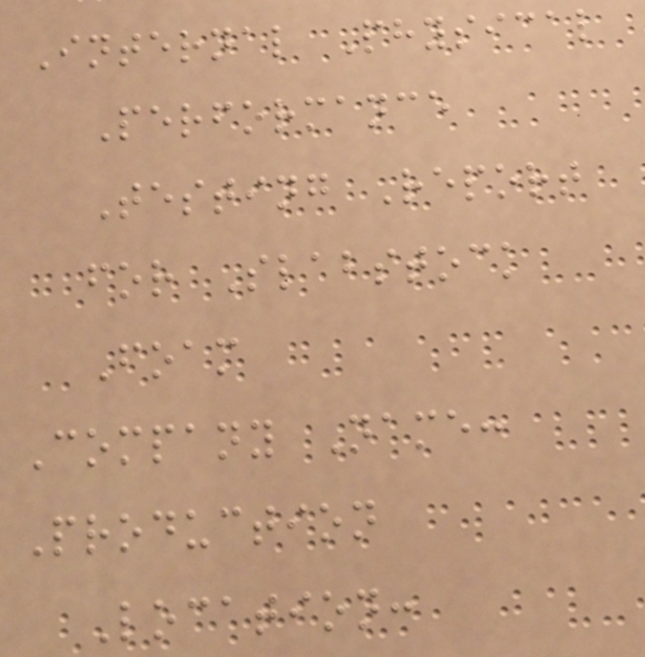Internal Physical
Performance
Testing Report
for Slabstock
Foam
Company Name:
Production
Location:
